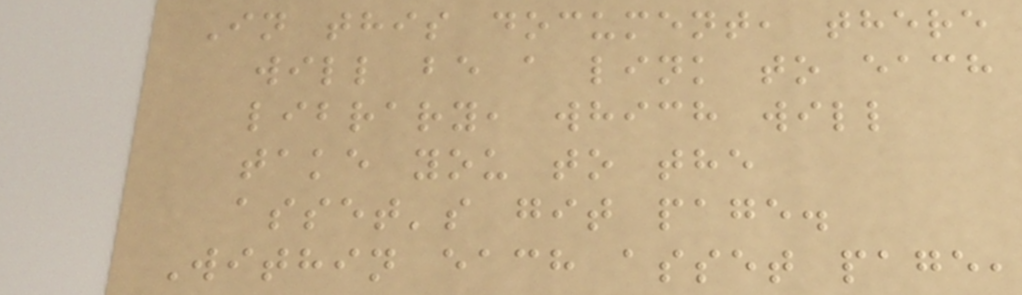In this document, there
will be a link to each
library, which will
take you to the
asset's git page.
Within each asset page,
